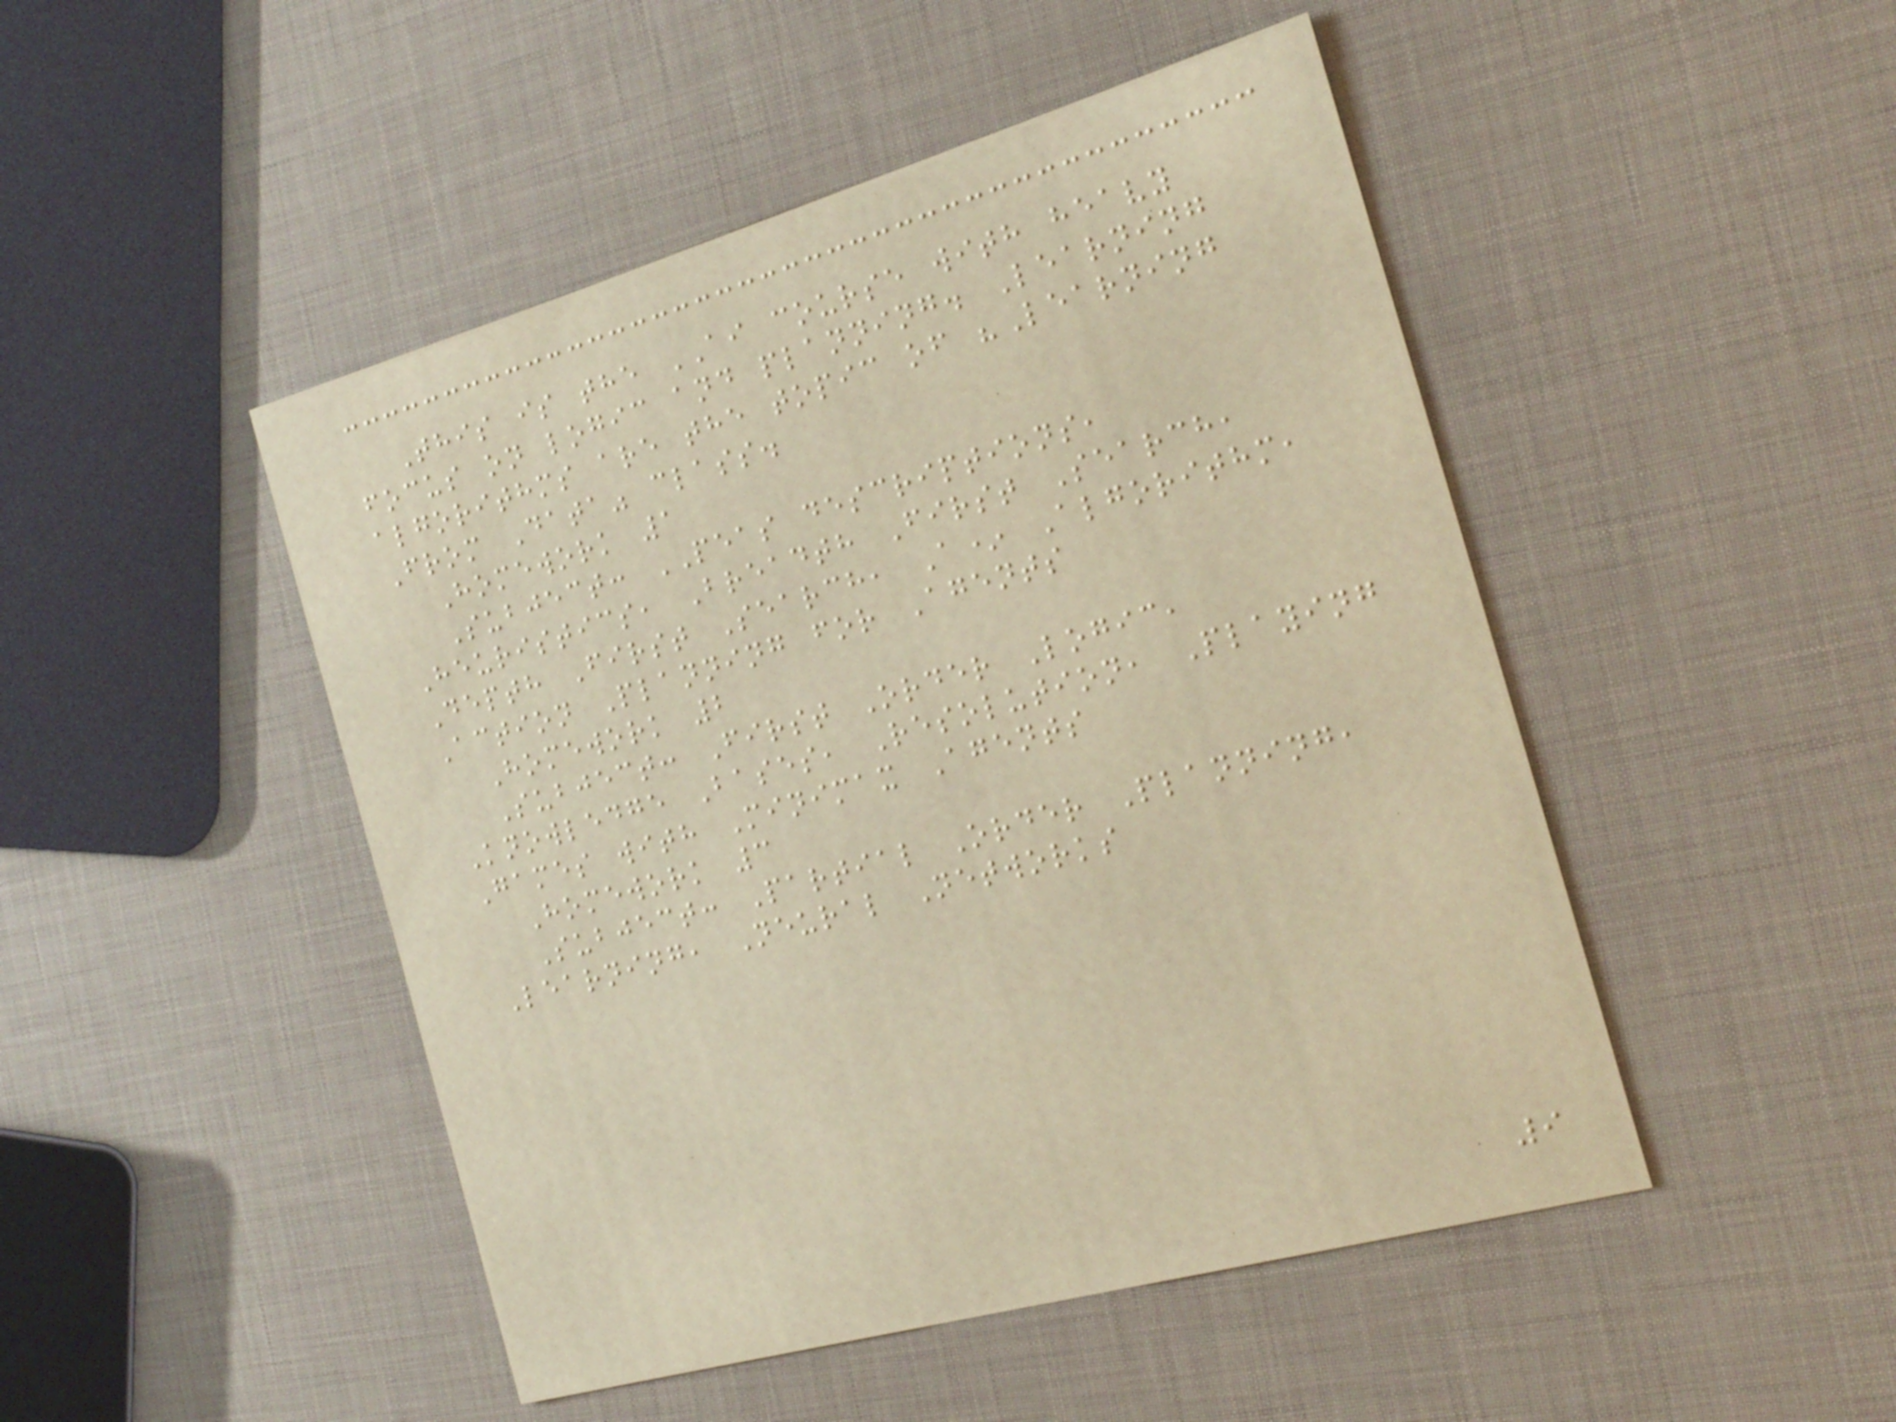This is the AI course with heavy
focus on logic and planning. Learning
algorithms are the topic of "Learning
From Data" class.
Homework 1
Subject: PEAS descriptions,
Heuristics, Breadth First Search,
Depth First Search, A* Algorithm,
Action Planning for Agents
Homework 2
Subject: First Order Logic,
Knowledge Bases, Resolution, Playing
Games with Minimax Agents
Homework 3
Subject: Partial Order Planning,
Learning, Neural Networks
9
